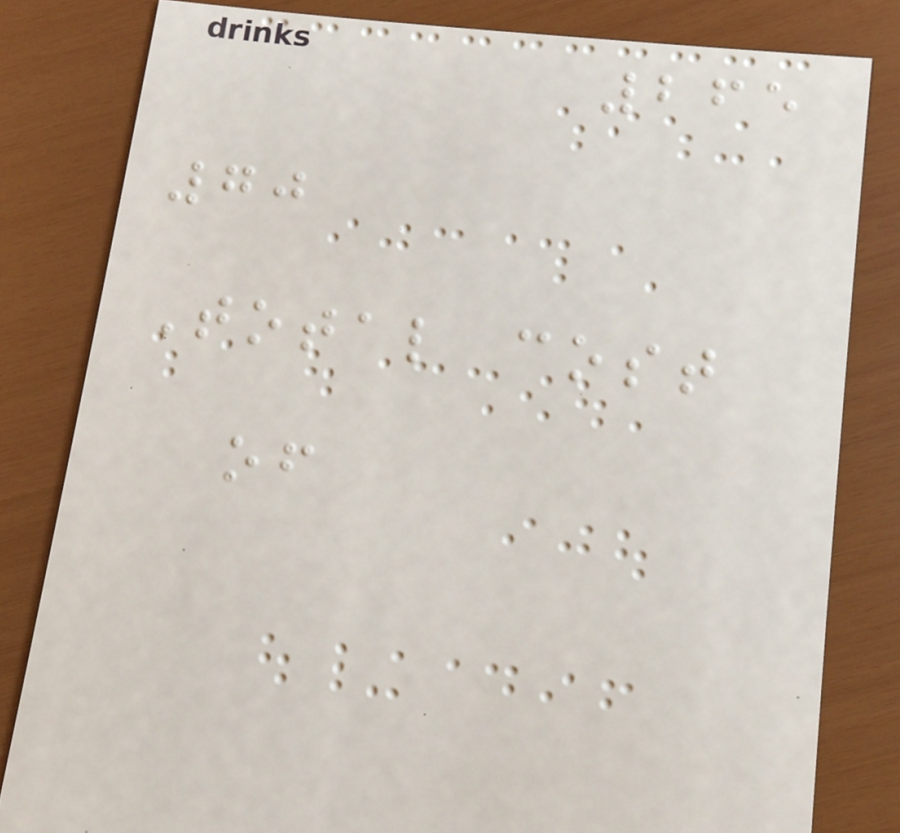265
70
Total cost
of
